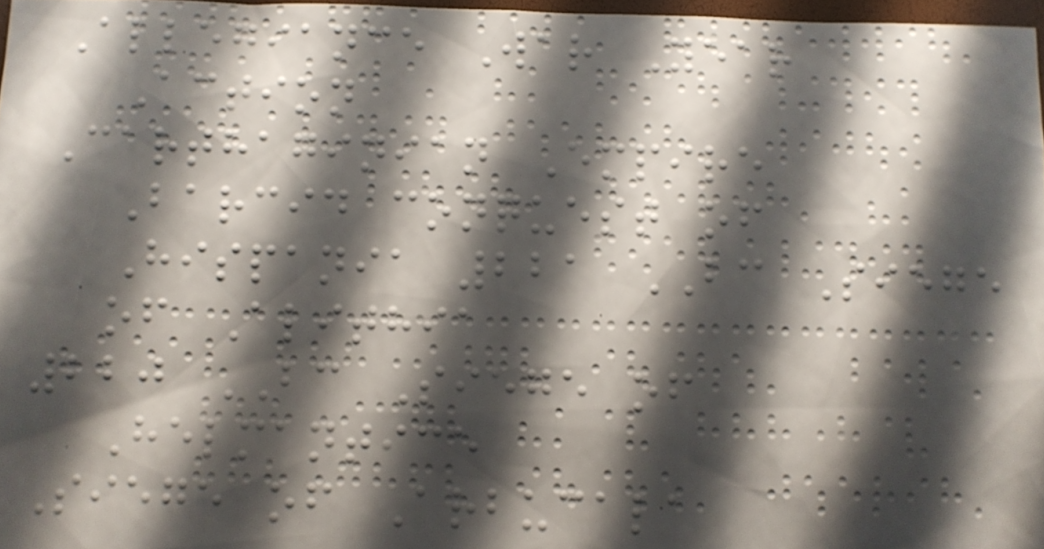Allegiance War Year
Action
Carthaginian Empire
Barcid conquest of
Hispania 221 BC Siege
of Alithia
220 BC Siege of
Helmantice
Siege of Arbucala
